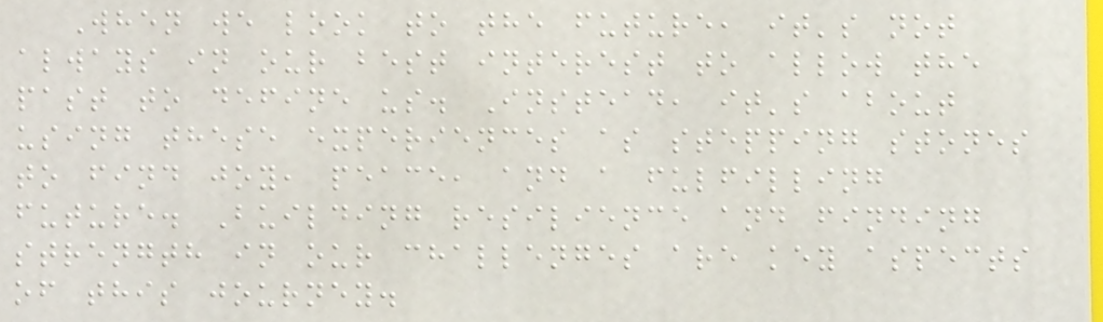When we look to the future, it's not
always in our best interest to allow the
past to define us. Instead, it's about
using these experiences as stepping stones
to find joy, peace, and a fulfilling
future. Building resilience and finding
strength in our challenges are key aspects
of this journey.
